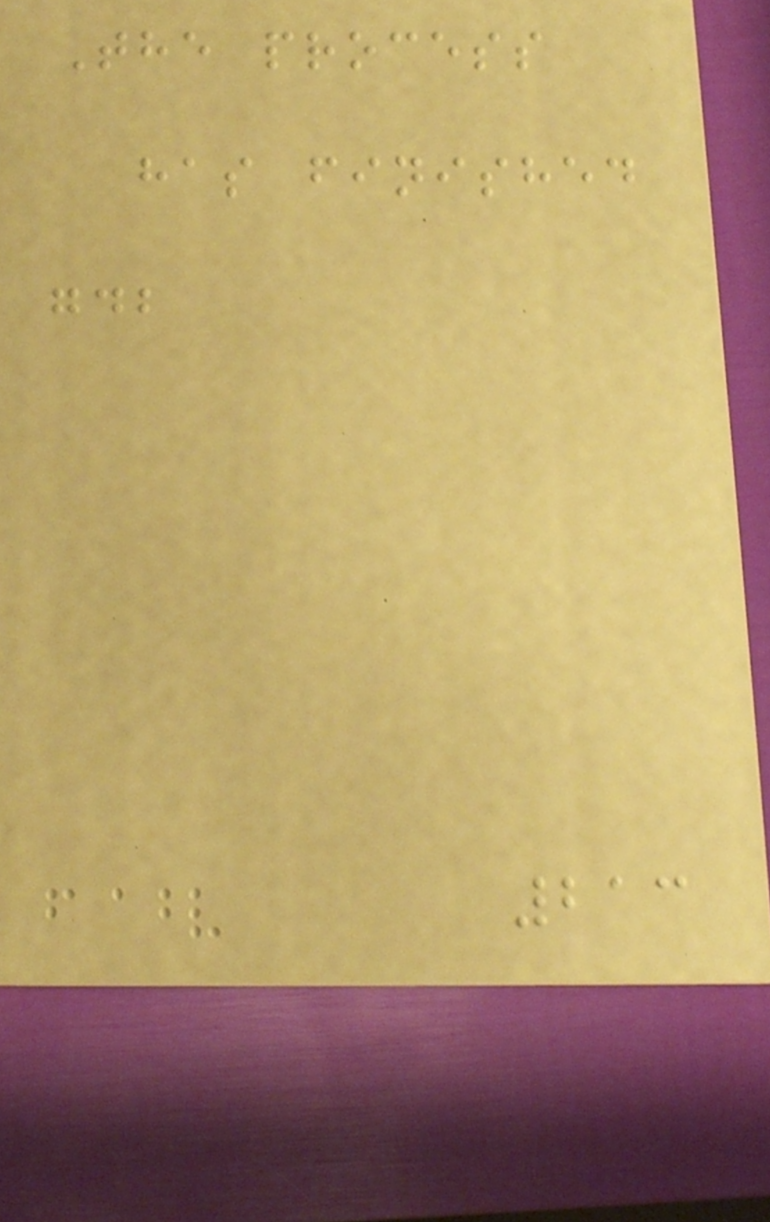The process
has finished
gdb
213
